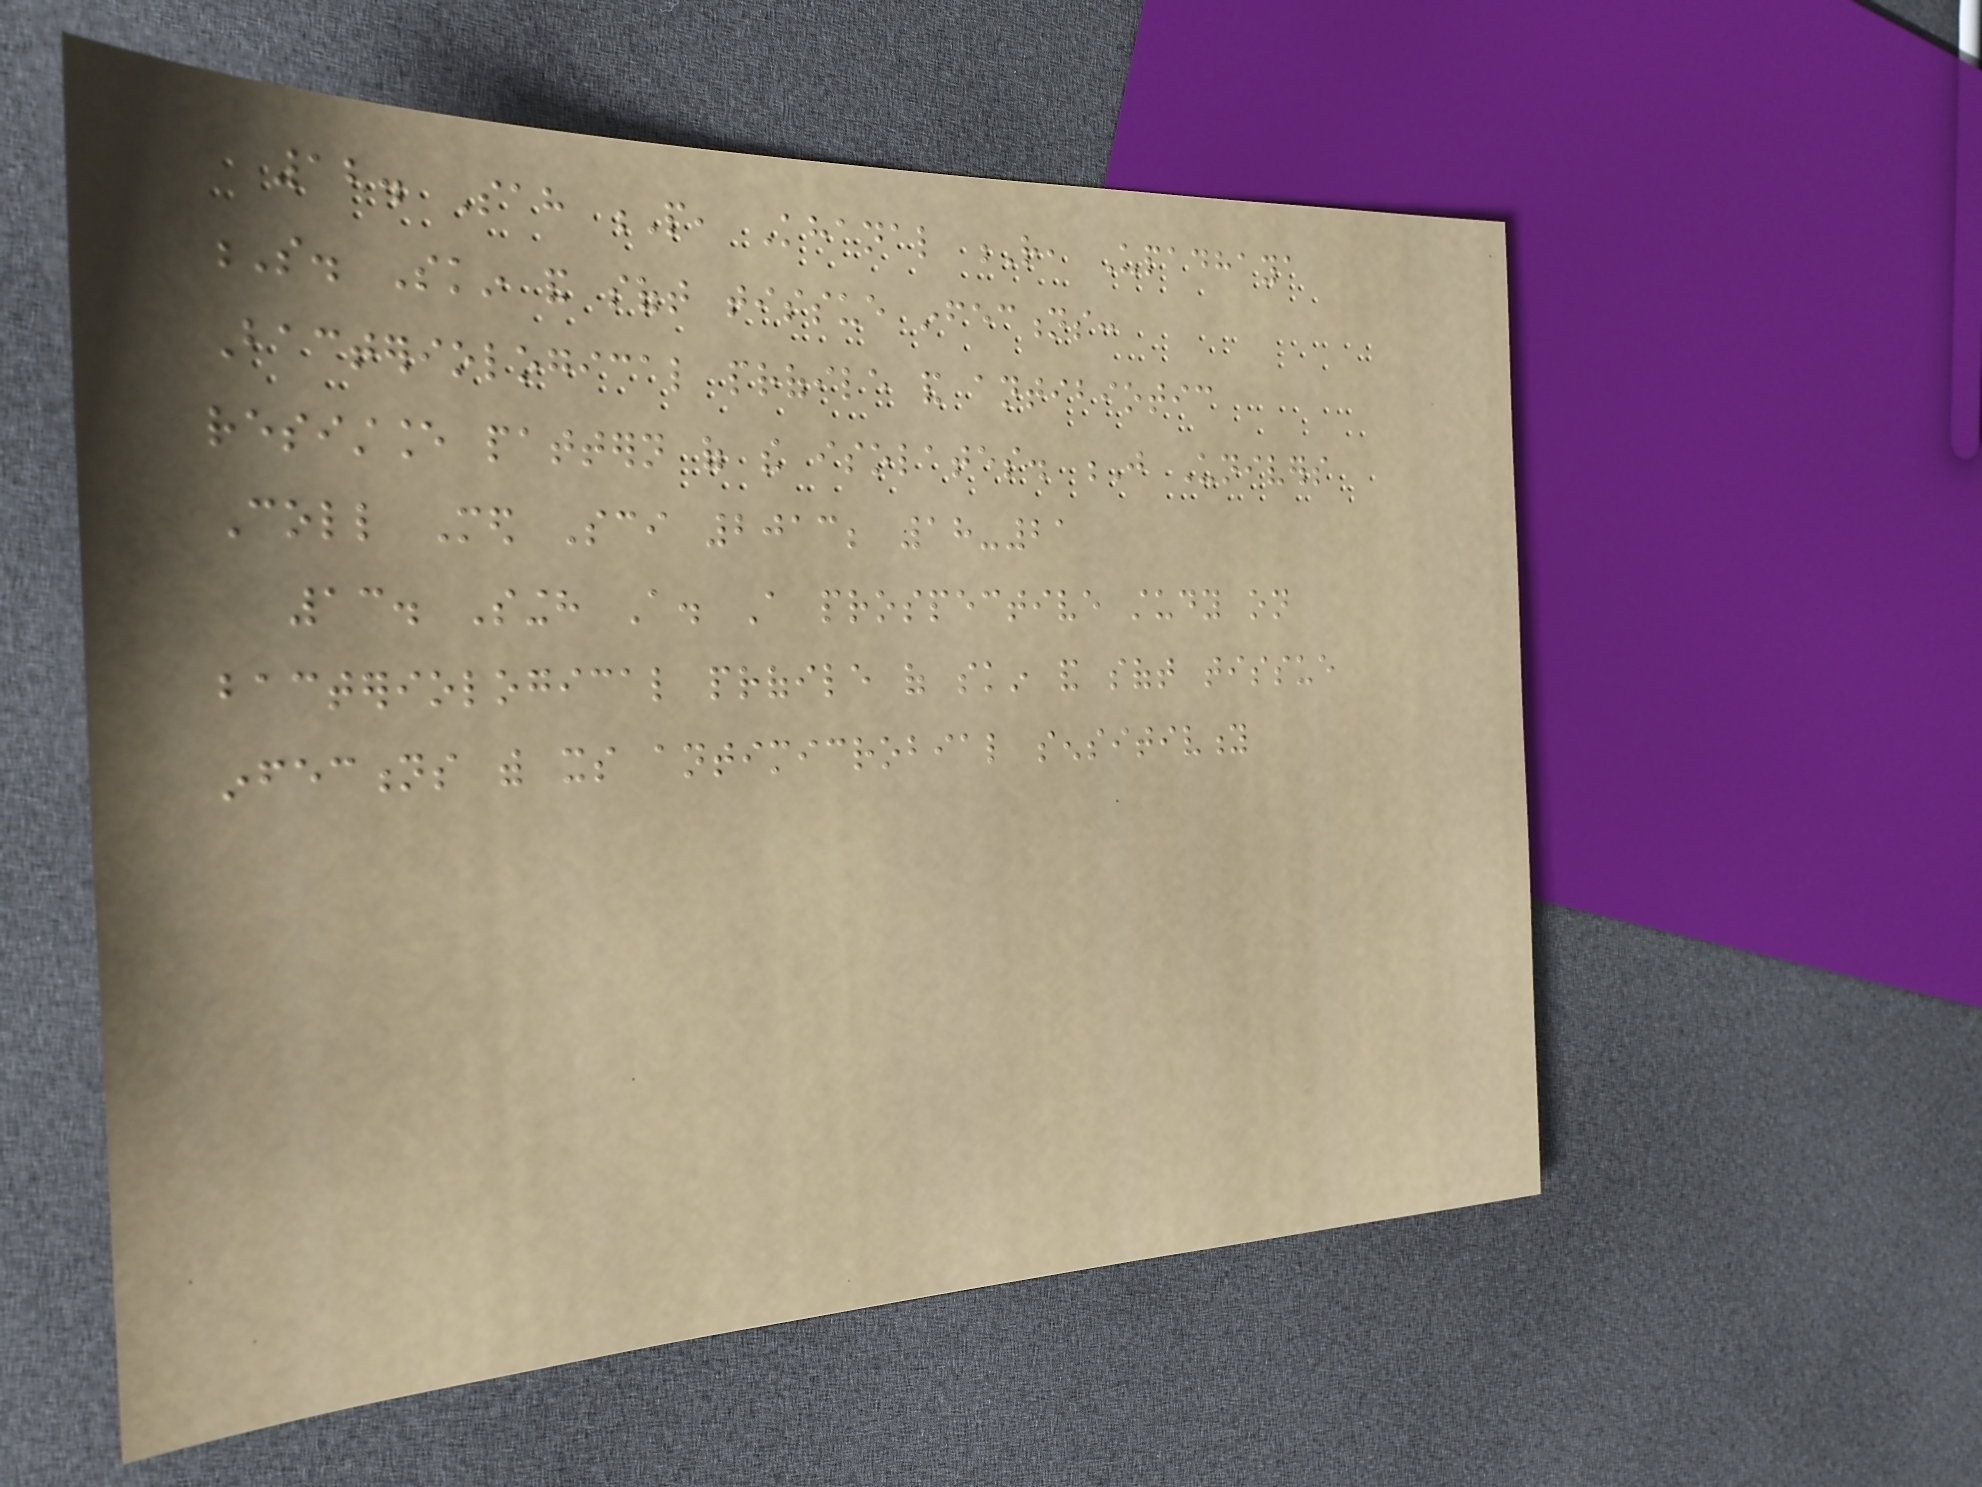12. Sah P, Khanal R, Upadhaya
S. Skin and soft tissue infections:
Bacteriological profile and antibiotic
resistance pattern of the isolates. J Univers
Coll Med Sci 2013; 18-21
13. Singh A. A prospective study on
bacteriological profile of skin and soft tissue
infections with its antimicrobial sensitivity
